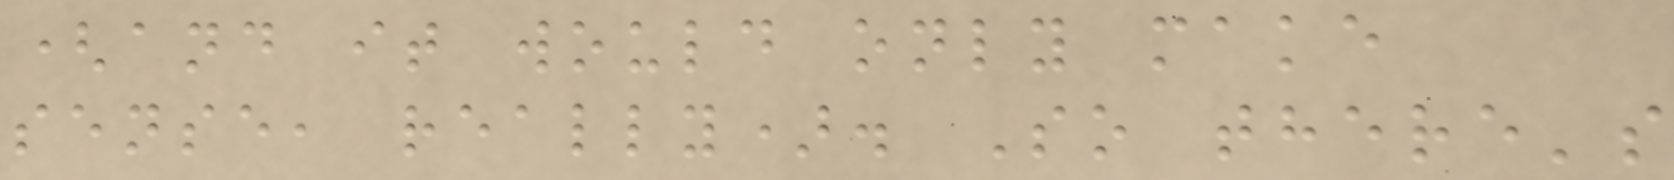(and it would only make
sense, really). So there's
